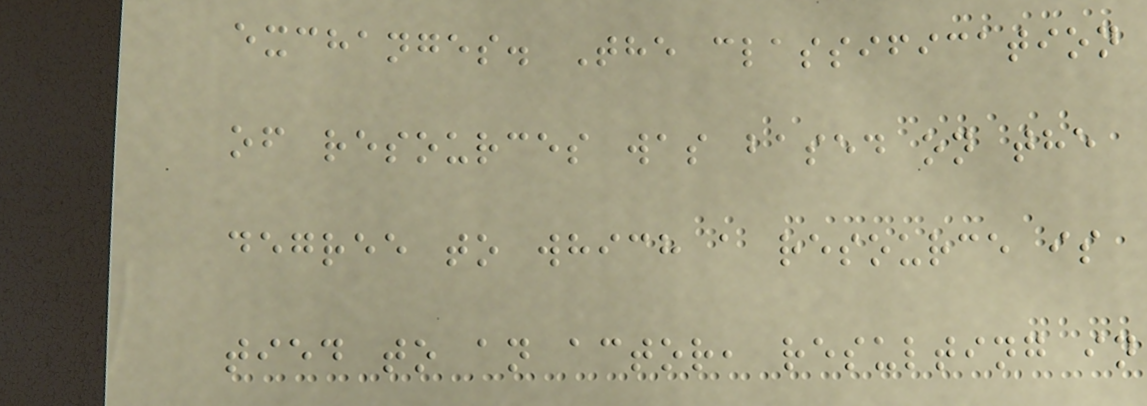exchanges. The classification
of resources was based on the
degree to which a resource is
tied to an actor, resulting in
